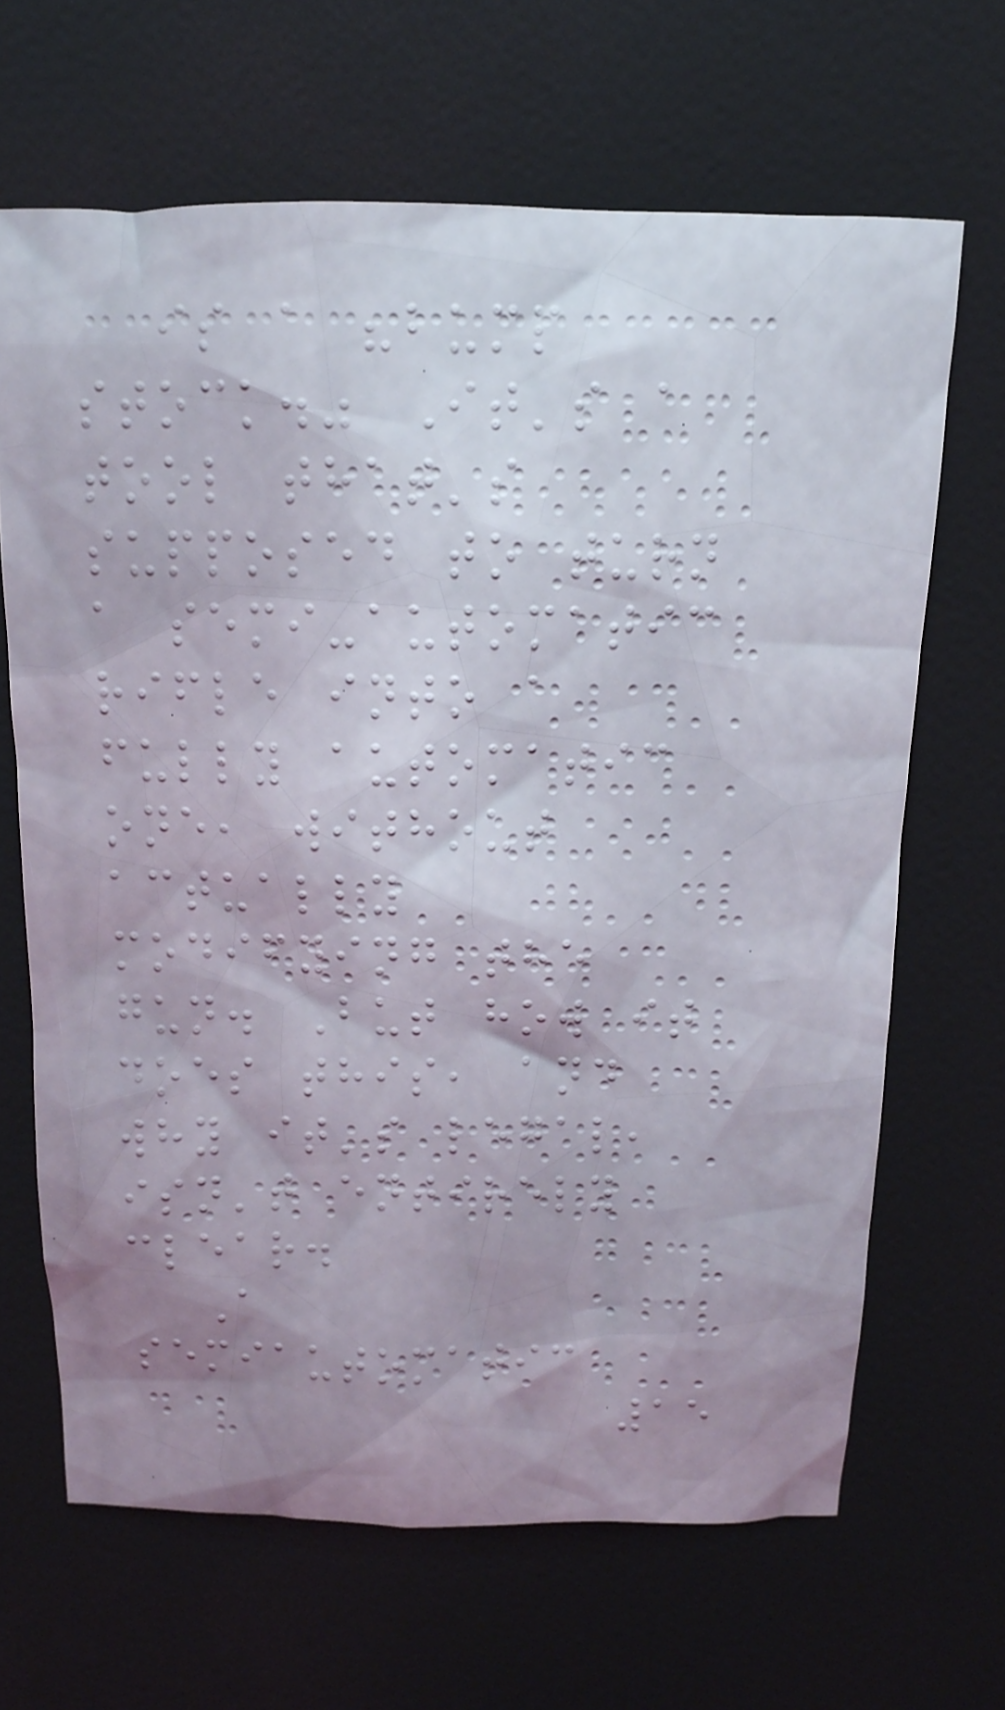is a "bump
stock." It's a
tool that's
supposed to turn
a semi-automatic
rifle into a
fully automatic
one, without
actually
modifying the
gun. But how it
does this, and
why it's legal,
isn't entirely
clear.
A
semiautomatic
15
